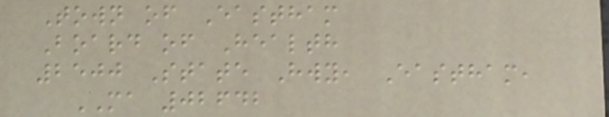Town of Eastham
Board of Health
2500 State Hwy, Eastham,
MA 02642
